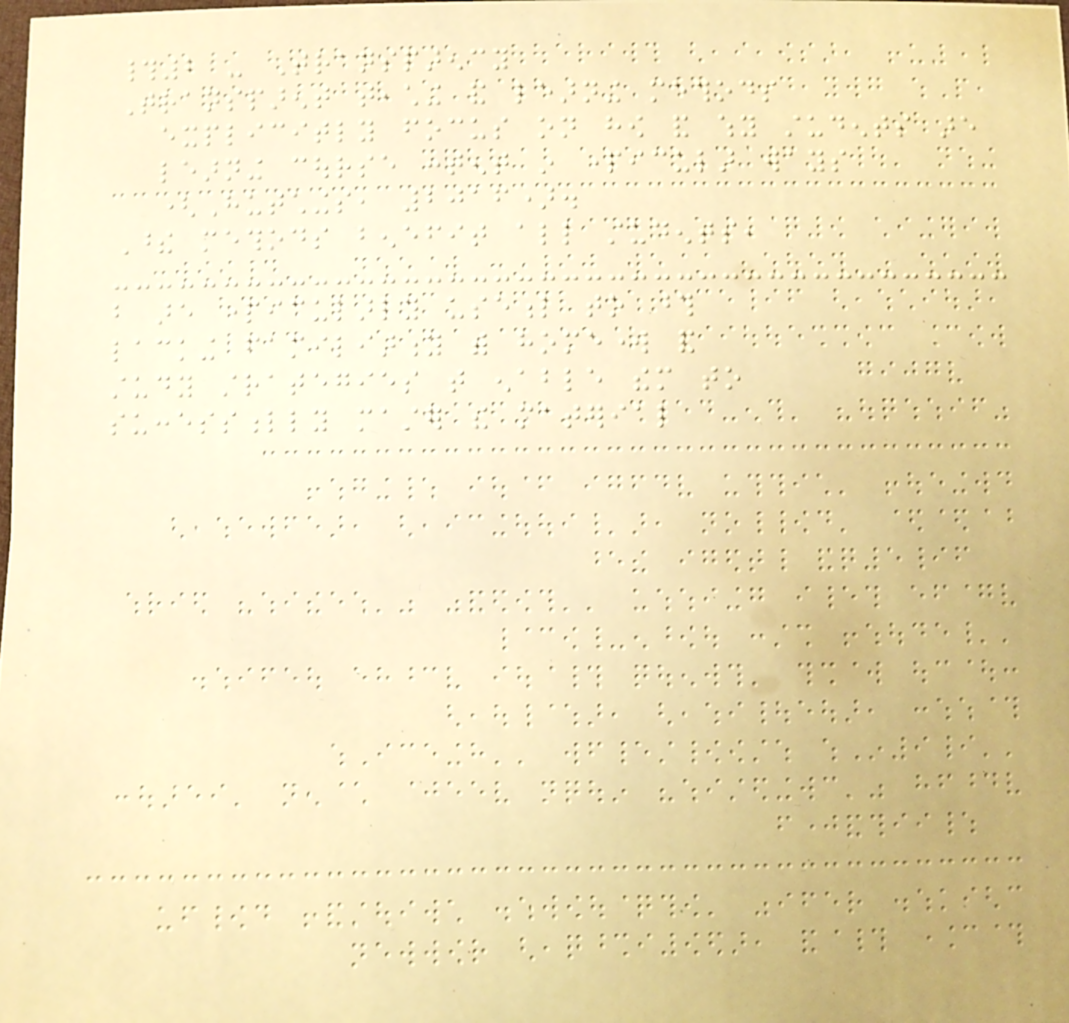#2 - Transparency
Transparent teaching and learning methods
explicitly focus on how and why students are
learning course content in particular ways
(Hutchings, 2016).
These methods benefit all students,
but are particularly useful to those
lacking familiarity with homework and
study strategies that enable them to
successfully master the material
